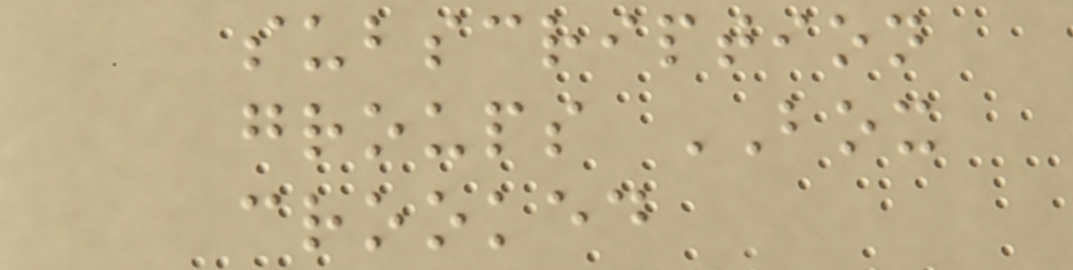subscription
groups BOX
crooked
